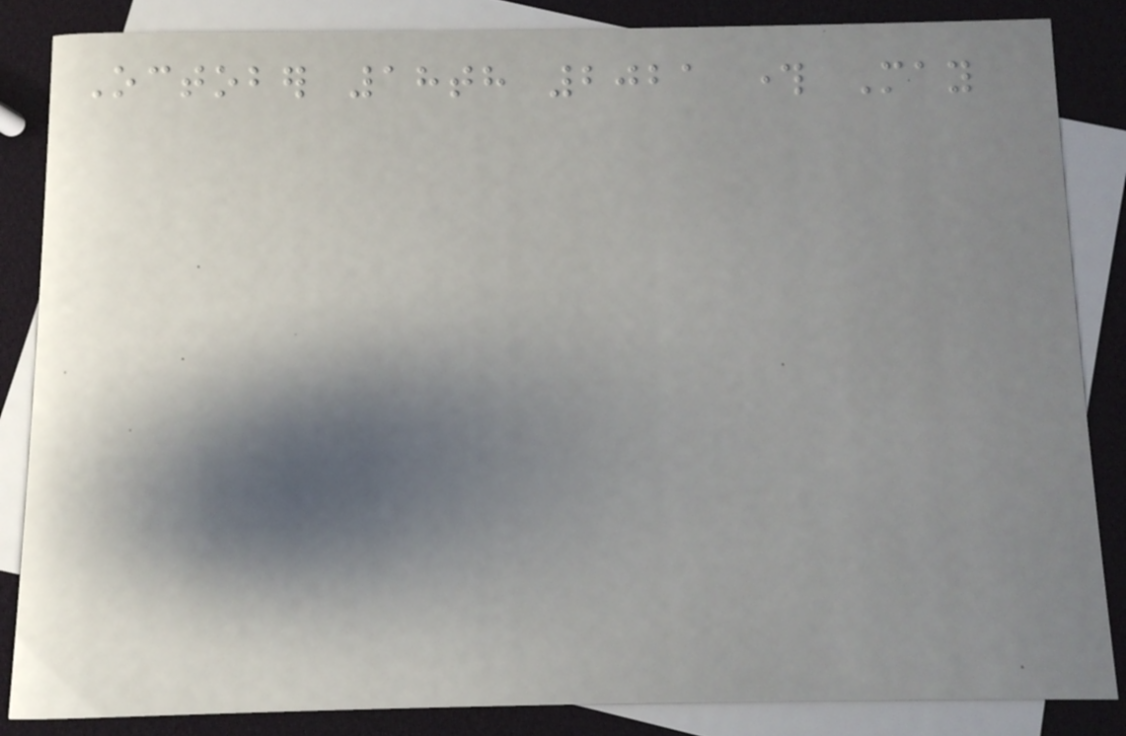October 18th 2021 through May
